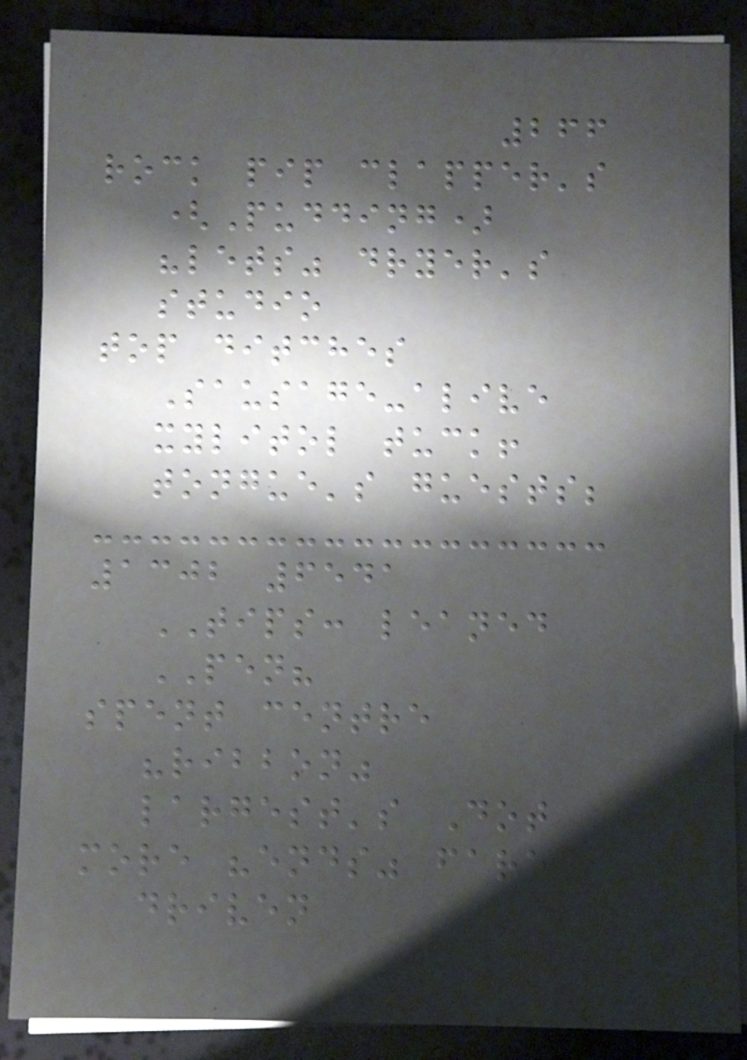266
rock pip clapper's
(Pudding)
"lets" dryer's
studio
top ditches
Sausage-alive
xylitol tuck!
tongue's guests;
1302 6541
TIPS: leaned
PEN?
spent centre
"ribbon"
largest's Dot
more "ends" fare
driven
